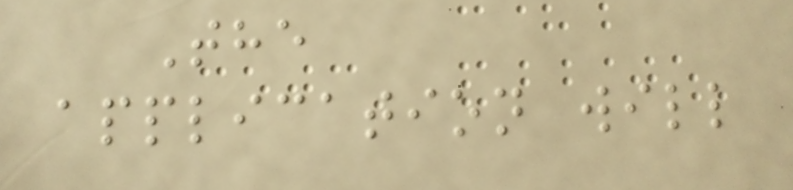The
application will
